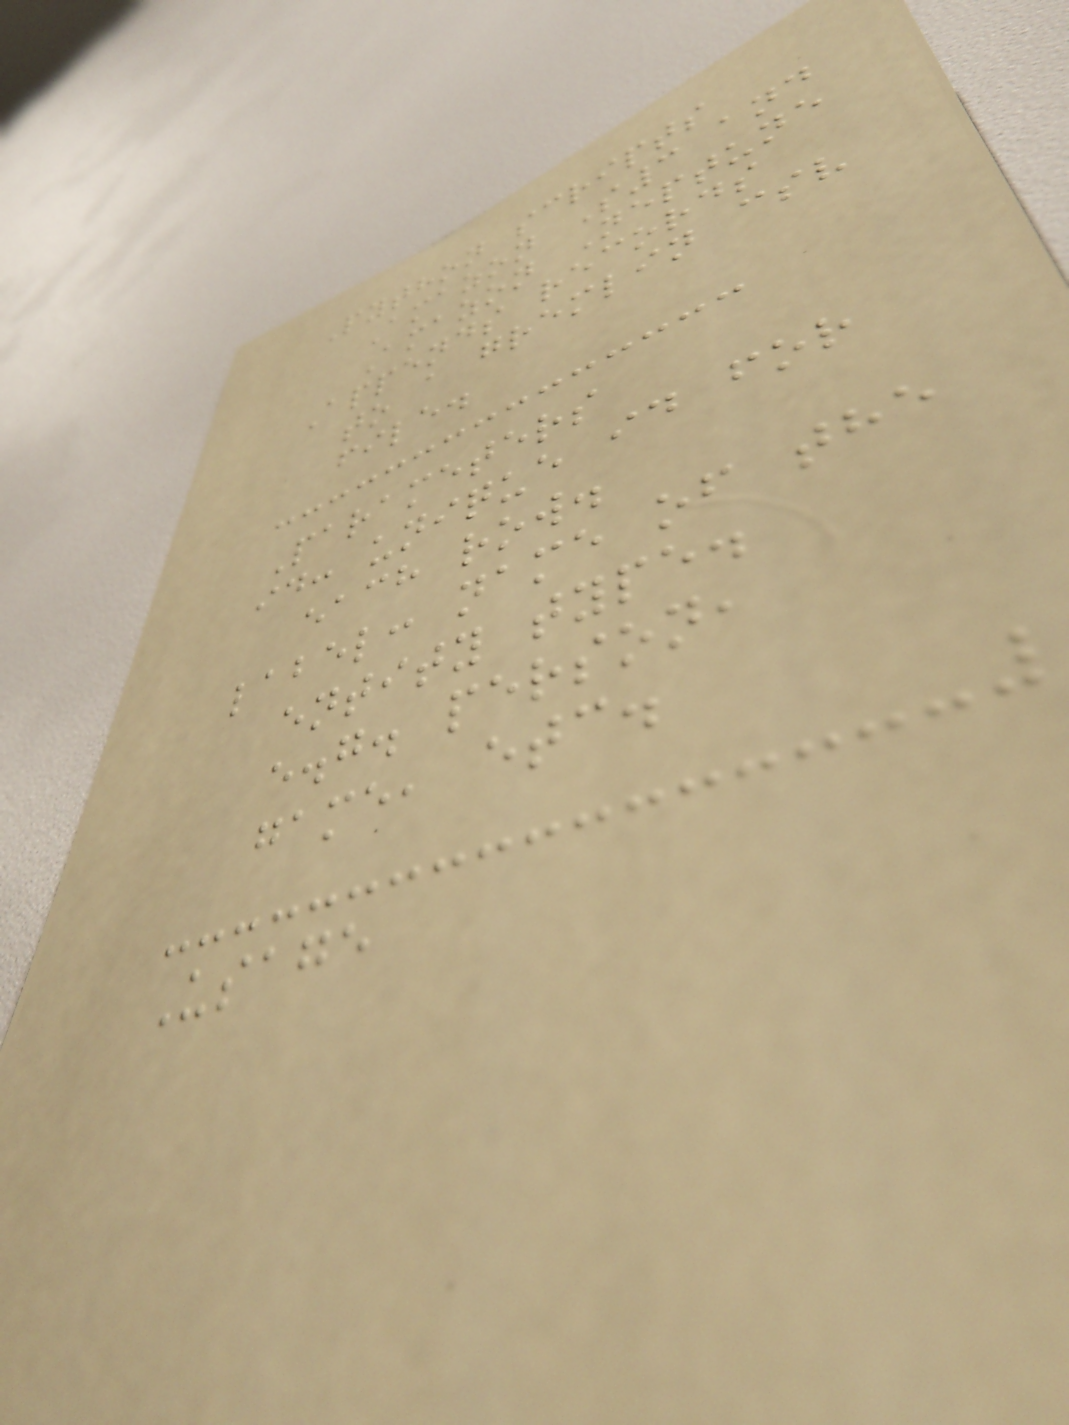Python scripts
Amazon S3 and
Amazon Neptune
Appends records
to a gremlin csv
file.
Parameters
id: unique id for
each row.
label: name of the
entity type.
e.g. person,
game, etc.
Usage
